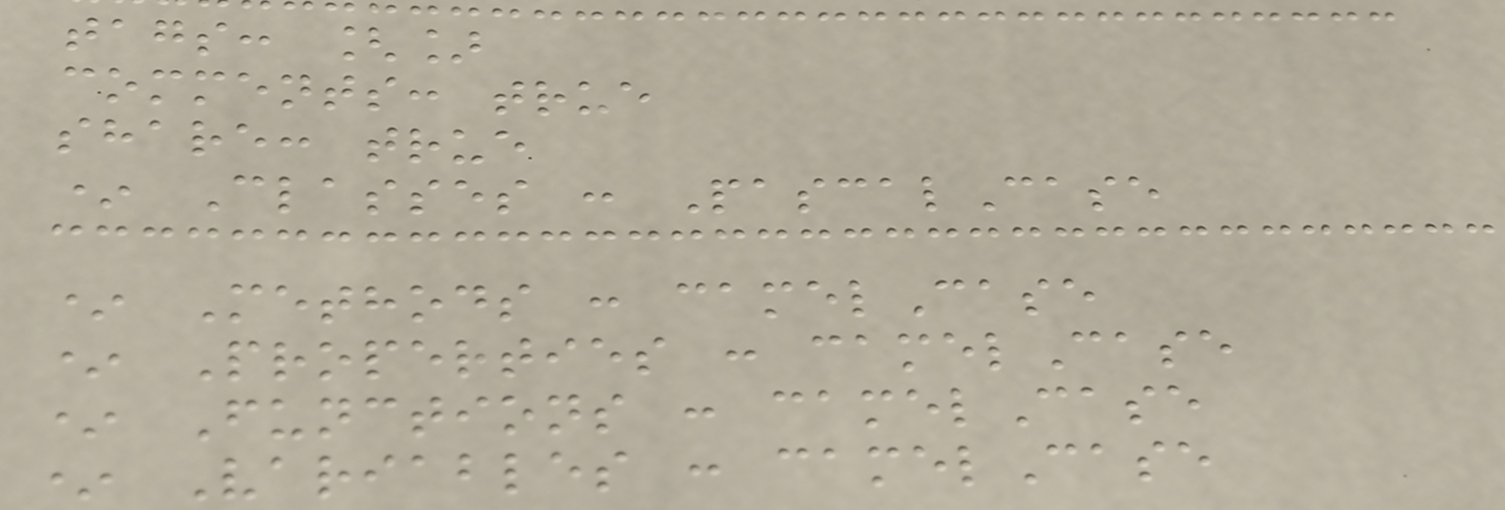tags: []
comments: true
share: true
* Classes : PascalCase
* Methods : camelCase
* Properties : camelCase
* Functions : camelCase
* Variables : camelCase
